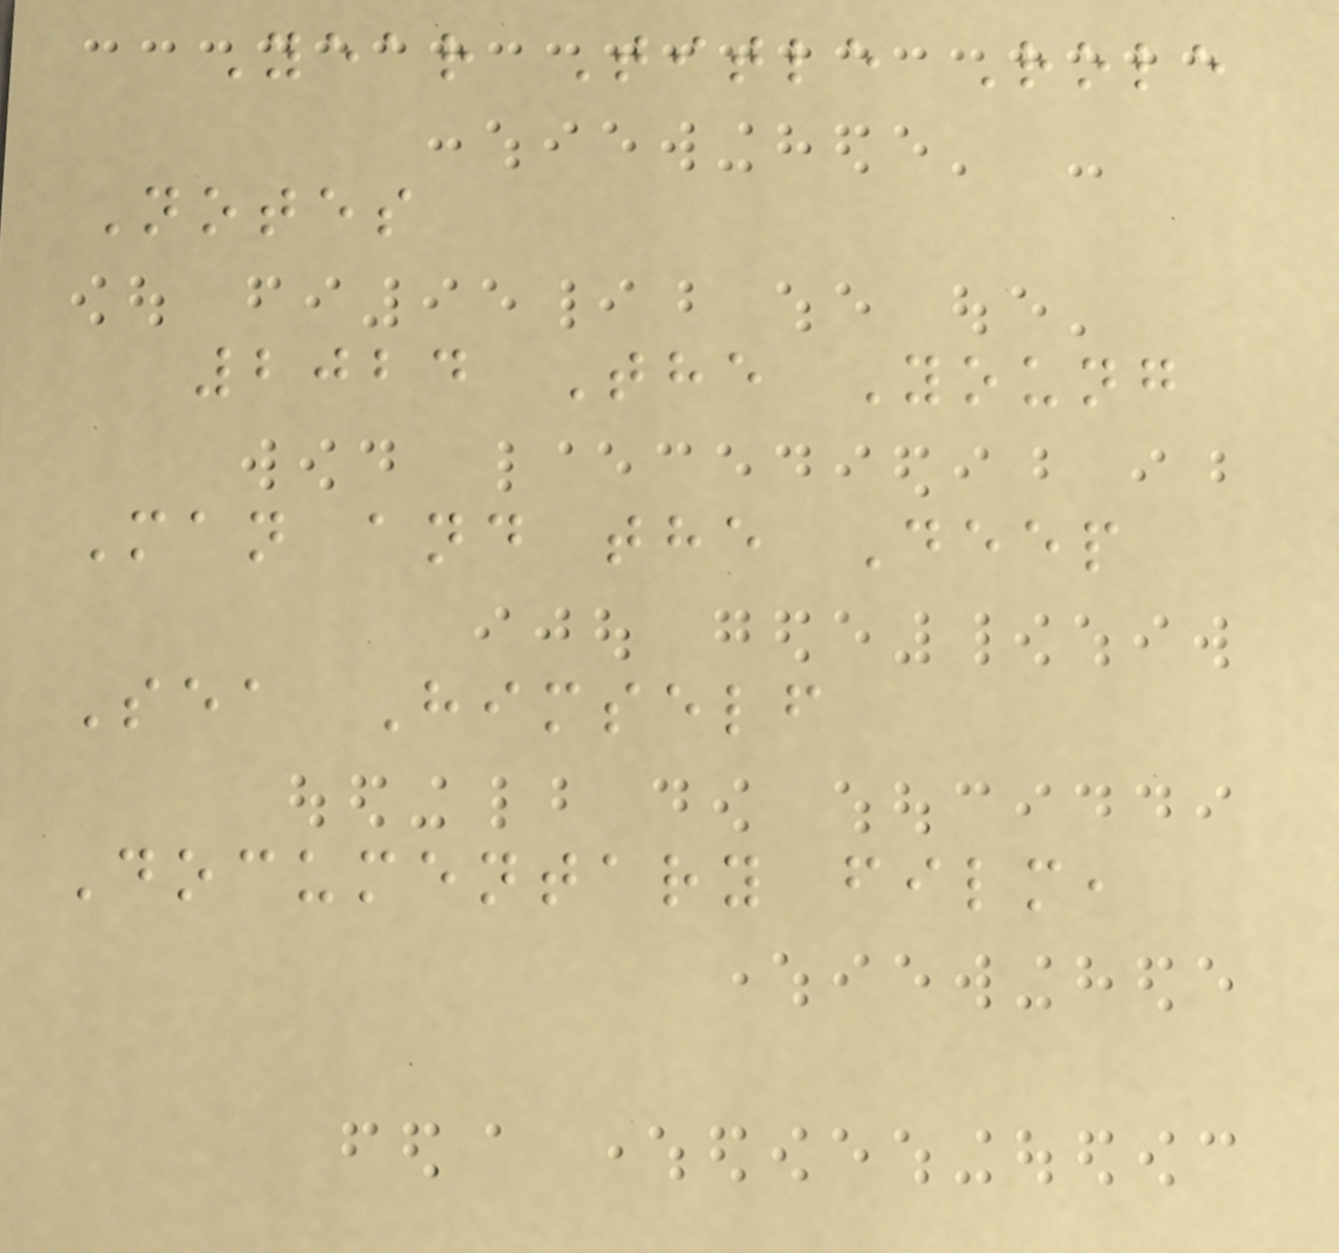Year Title Role
Notes
2024 The Young
Man and the Deep
Sea Himself
Documentary film,
